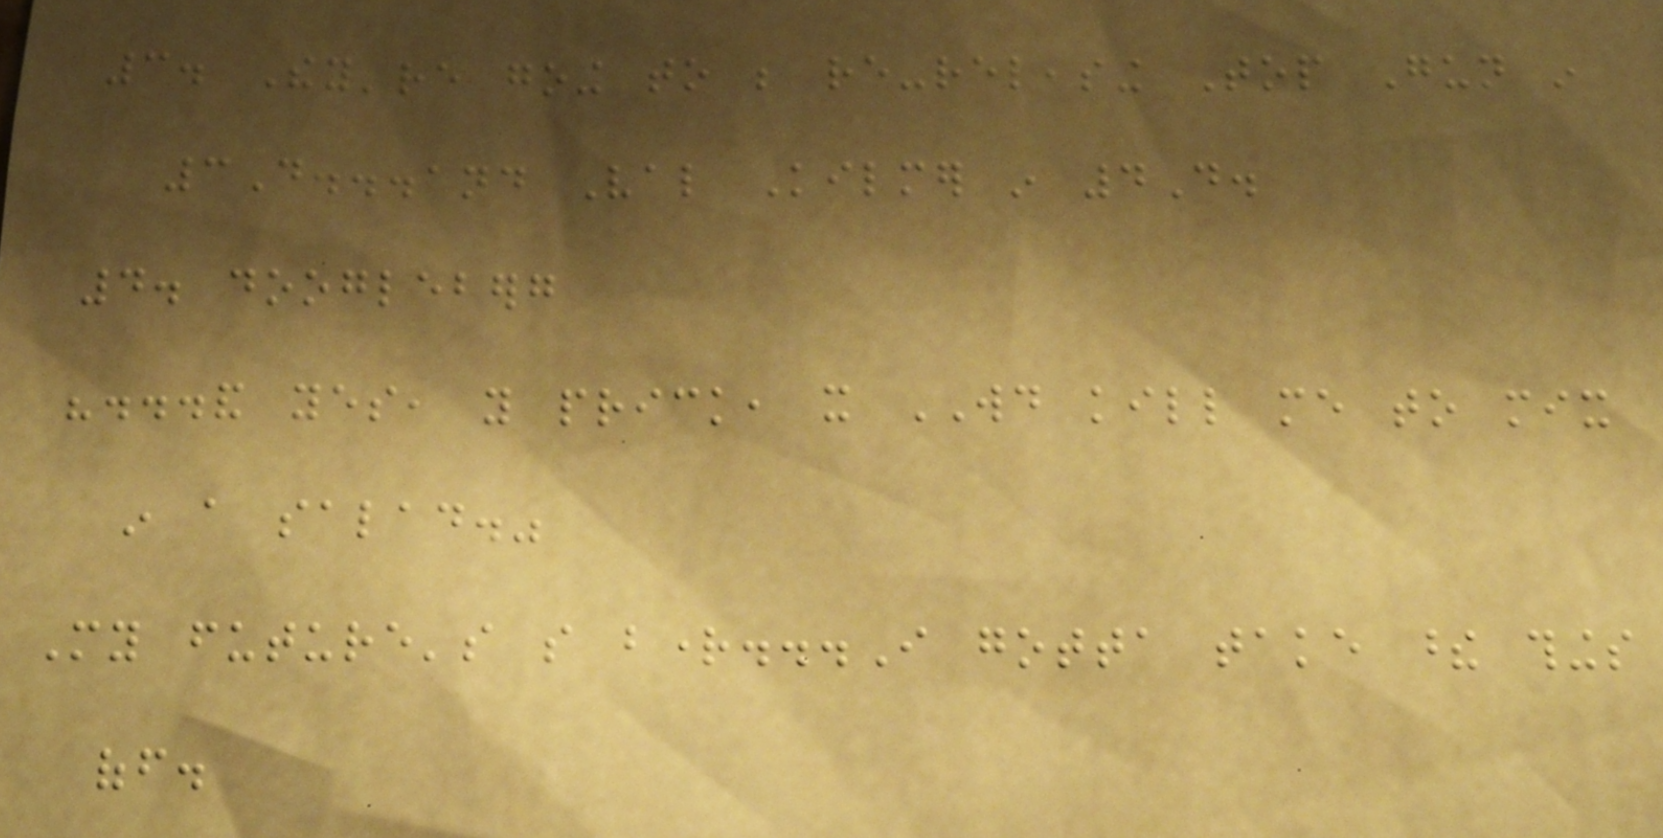3. They're going to be re-releasing Top Gun in
3D...and Val Kilmer in 4D.
4. doogleberg
"...and yes, you prick, it WOULD kill me to mix
in a salad."
My future's so bright...I gotta take these things
off.
